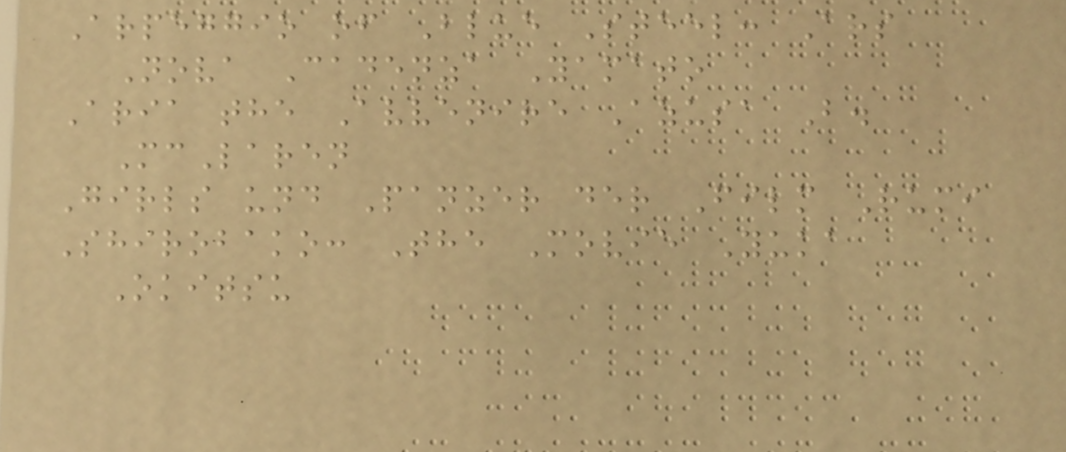Arpeggio of Blue Steel: Ars
Nova Cadenza Yamato
Aria the Avvenire Azusa B.
McLaren
Girls und Panzer der Film Rumi
Shirobako: The Movie Yuka
Okitsu
